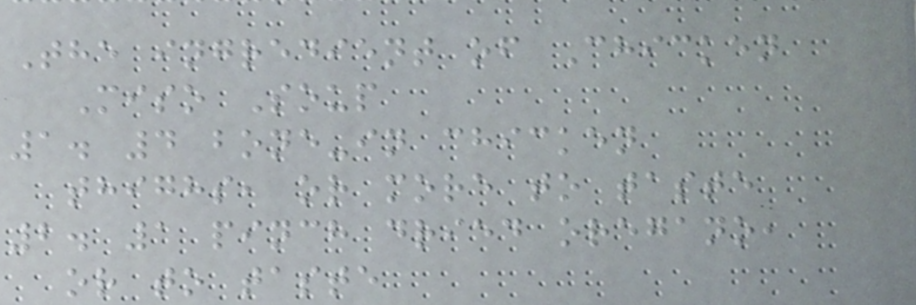The ingredient of Chicken
Miso Soup
1. 4 bone-in chicken
thighs, or more to taste
2. 1 pinch dried oregano,
or to taste
